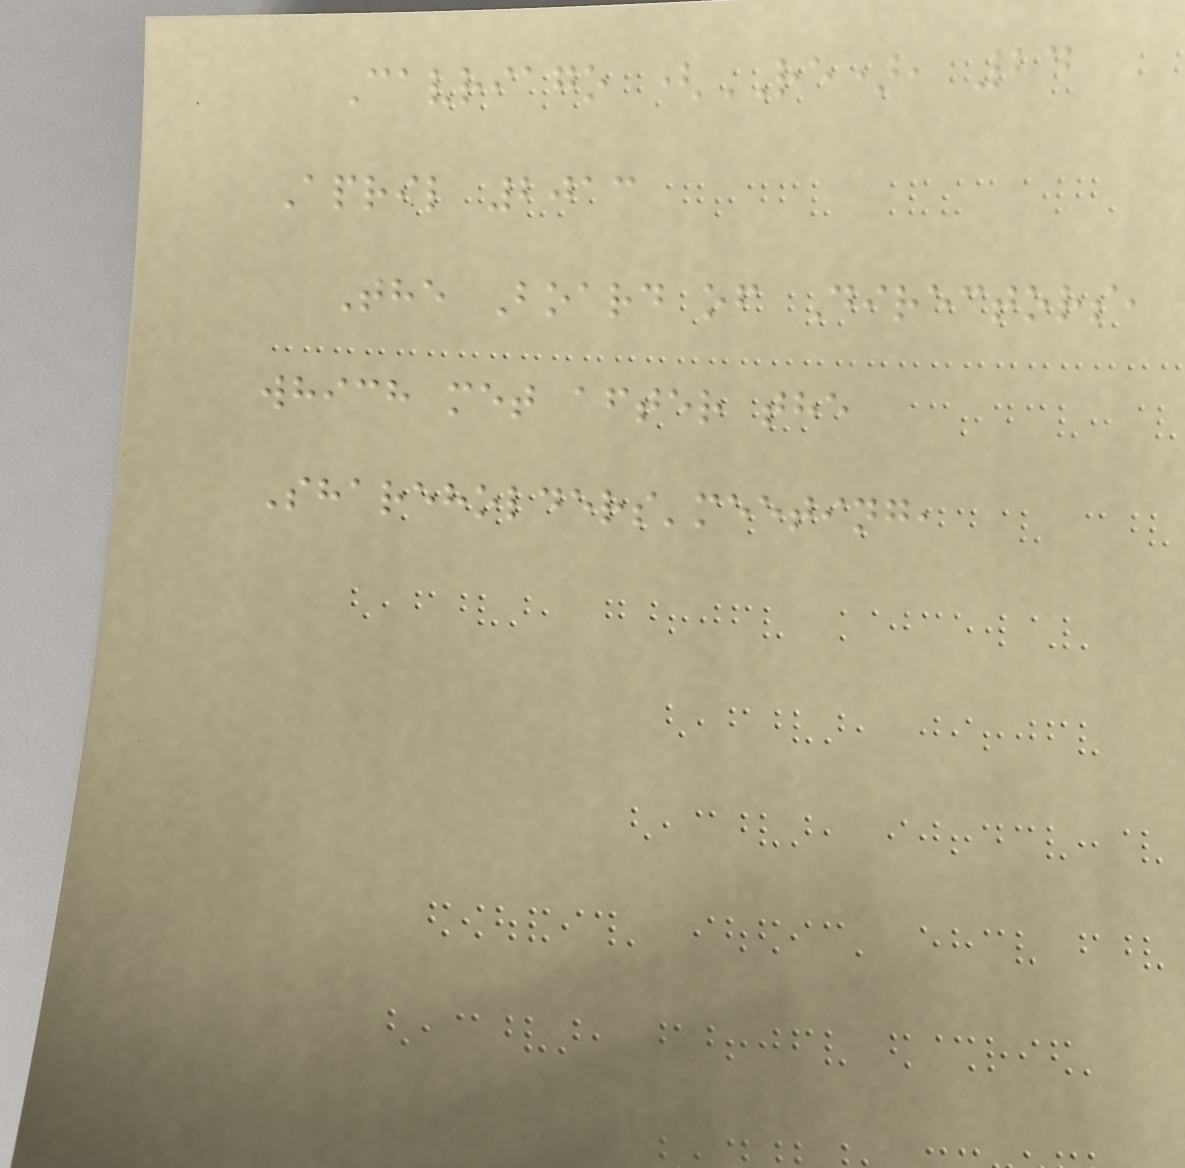Cavriago (RE), 24
April 2013
The Board of Directors,
which met after the
Shareholders'meeting,
